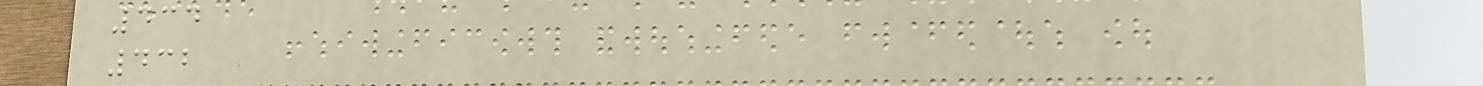434
432
